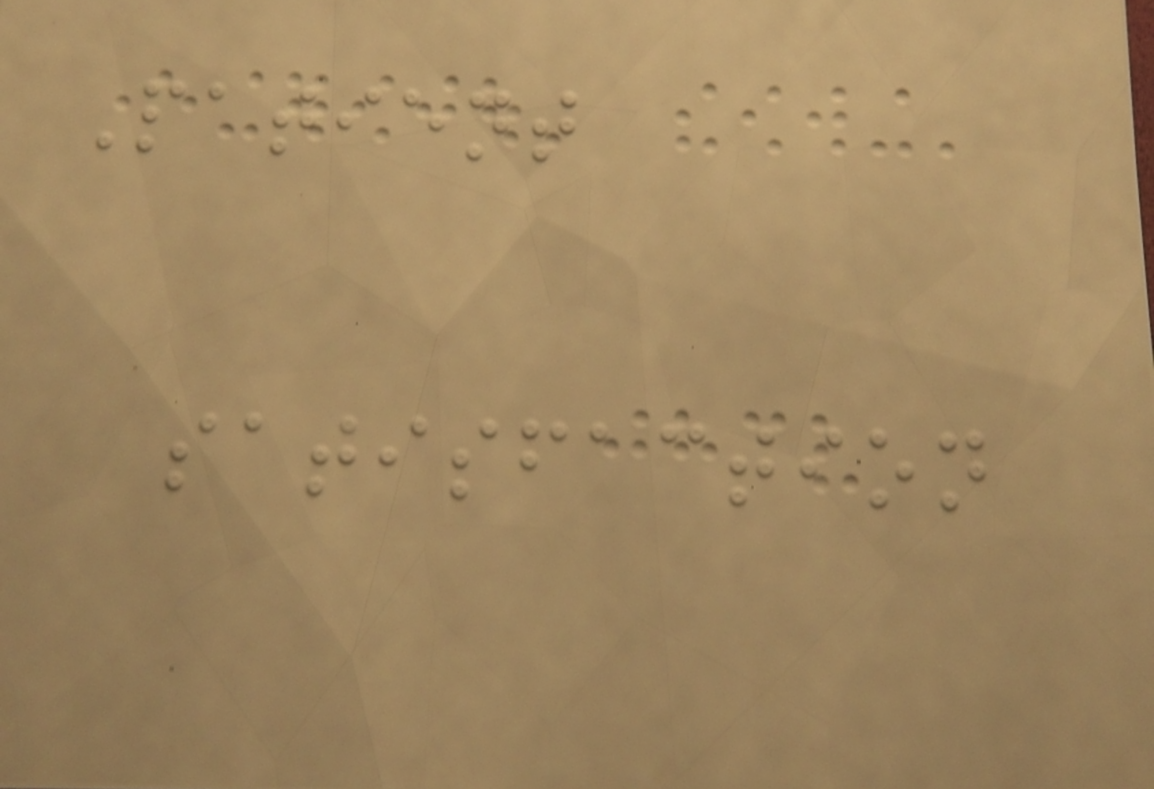Patient
satisfaction
